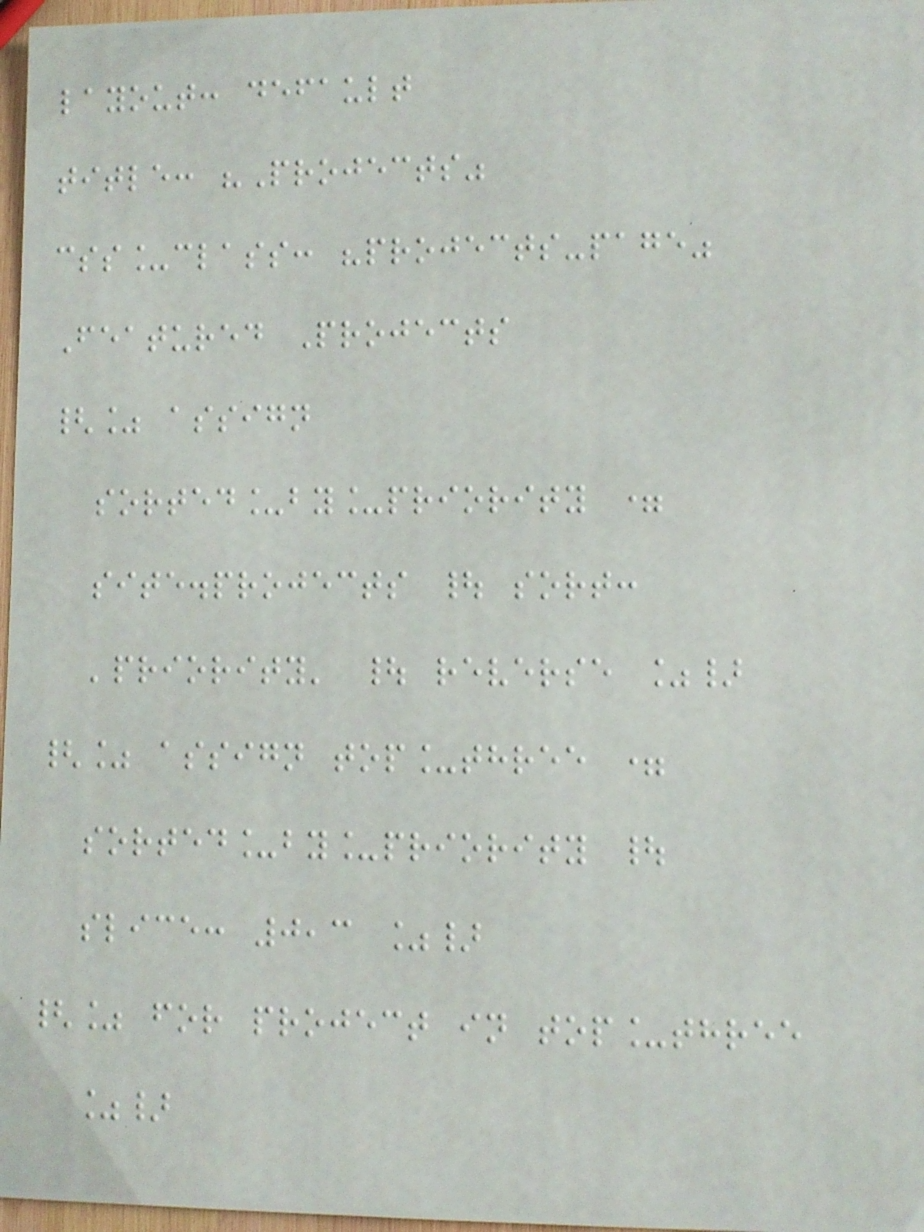layout: default
title: "Projects"
css_class: "projects-page"
Featured Projects
{% assign
sorted_by_priority =
site.projects | sort:
'priority' | reverse %}
{% assign top_three =
sorted_by_priority |
slice: 0,3 %}
{% for project in top_three
%}
